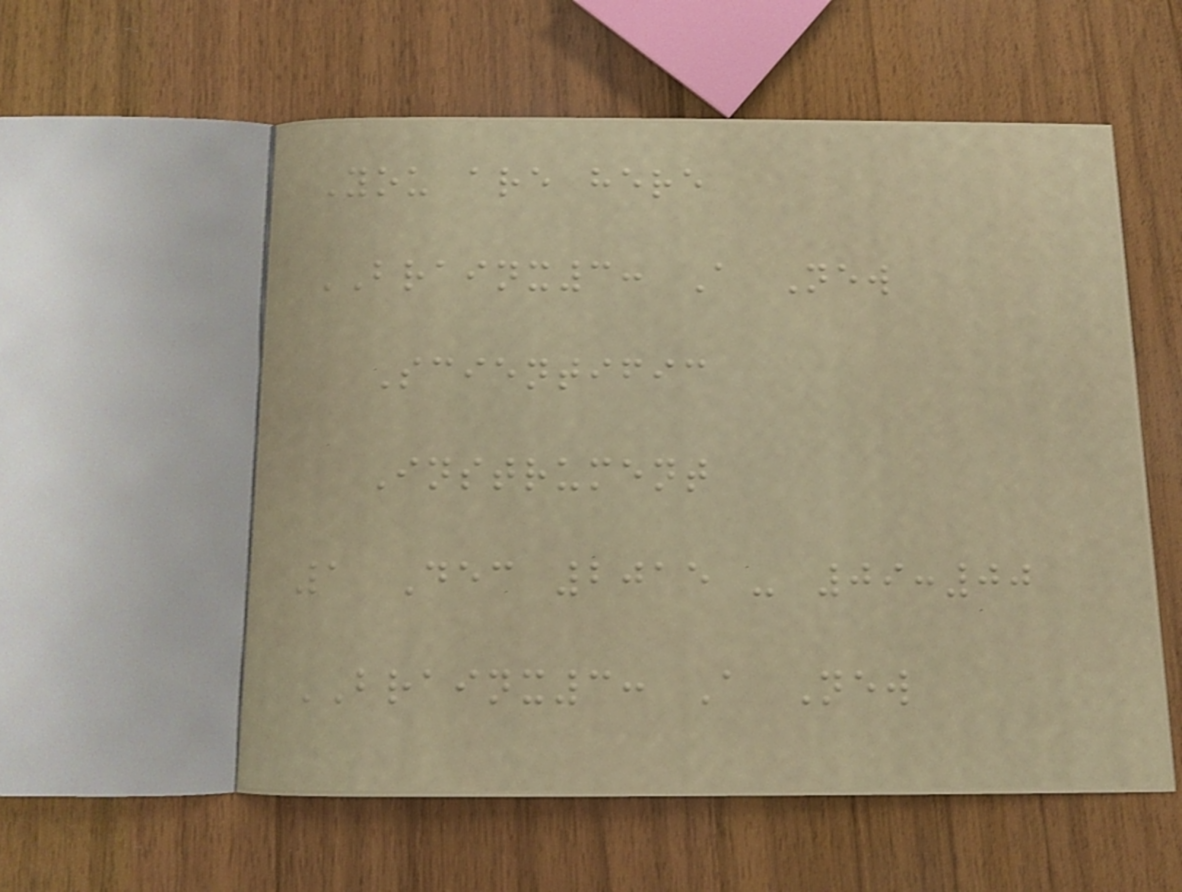You are here
BRAINX3: A New
Scientific
Instrument
1 Dec 2015 - 09:00
BRAINX3: A New
